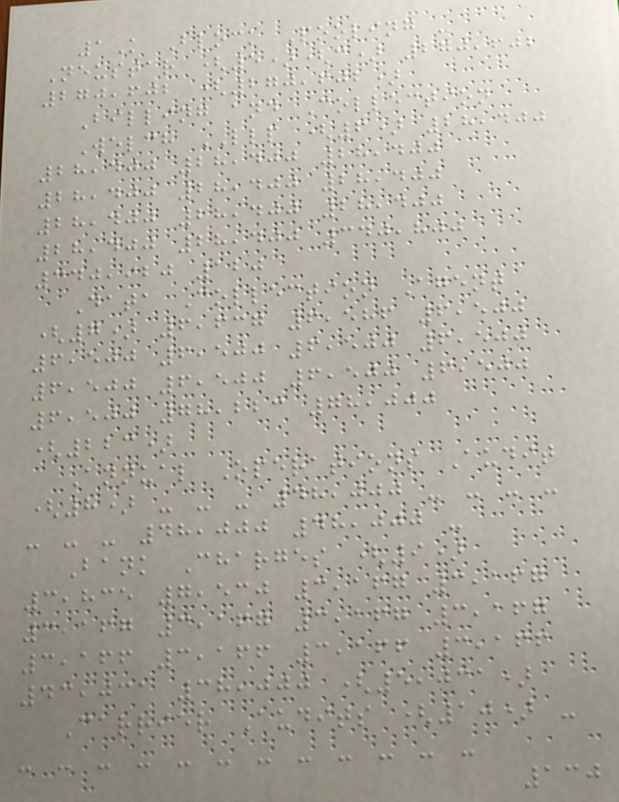1K Block Pooling -
Neustar (5)(c) 270,602
270,602 (270,602)
Billing and Collection
Welch LLP (6) 28,400
28,400 28,400 28,400
28,400 28,400 28,400
28,400 28,400 28,400
28,400 28,400 340,800
340,920 120
Data Collection Agent
(7) 6,637 6,586 6,500
6,500 6,500 6,500 6,500
6,500 6,500 6,500 6,500
6,500 78,223 78,000
(223)
Annual Operations Audit
(8) - - - 48,000 - - - -
- - - 48,000 48,000 -
Bank Charges (9)
3,835 7,530 3,167 3,167
3,167 3,167 3,167 3,167
3,166 3,166 3,166 3,166
43,031 38,000 (5,031)
Carrier Audits (10) -
- - - - - - - - - - - -
130
